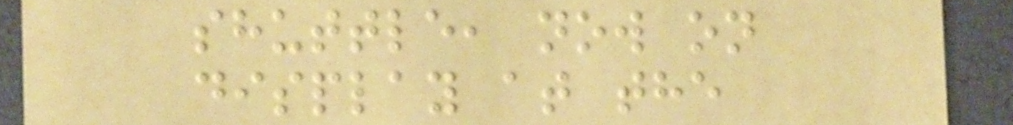shuttle, now on
display at the
